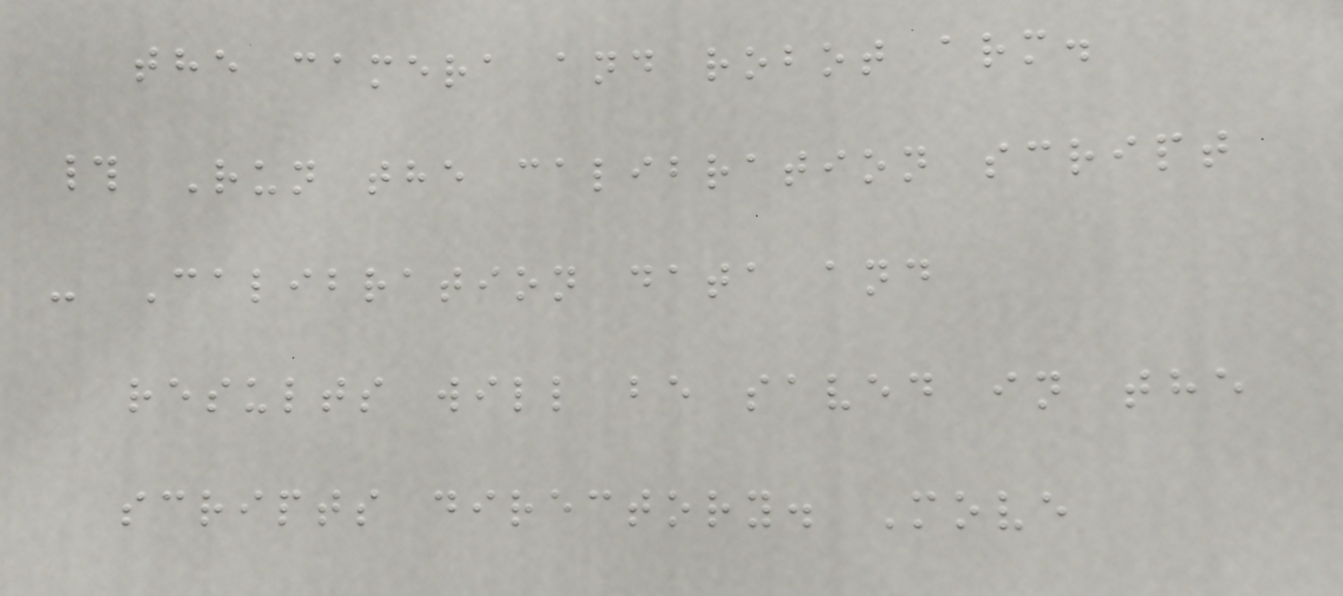the camera and robot arm.
# Run the calibration script
- Calibration data and
results will be saved in the
scripts directory. Move
